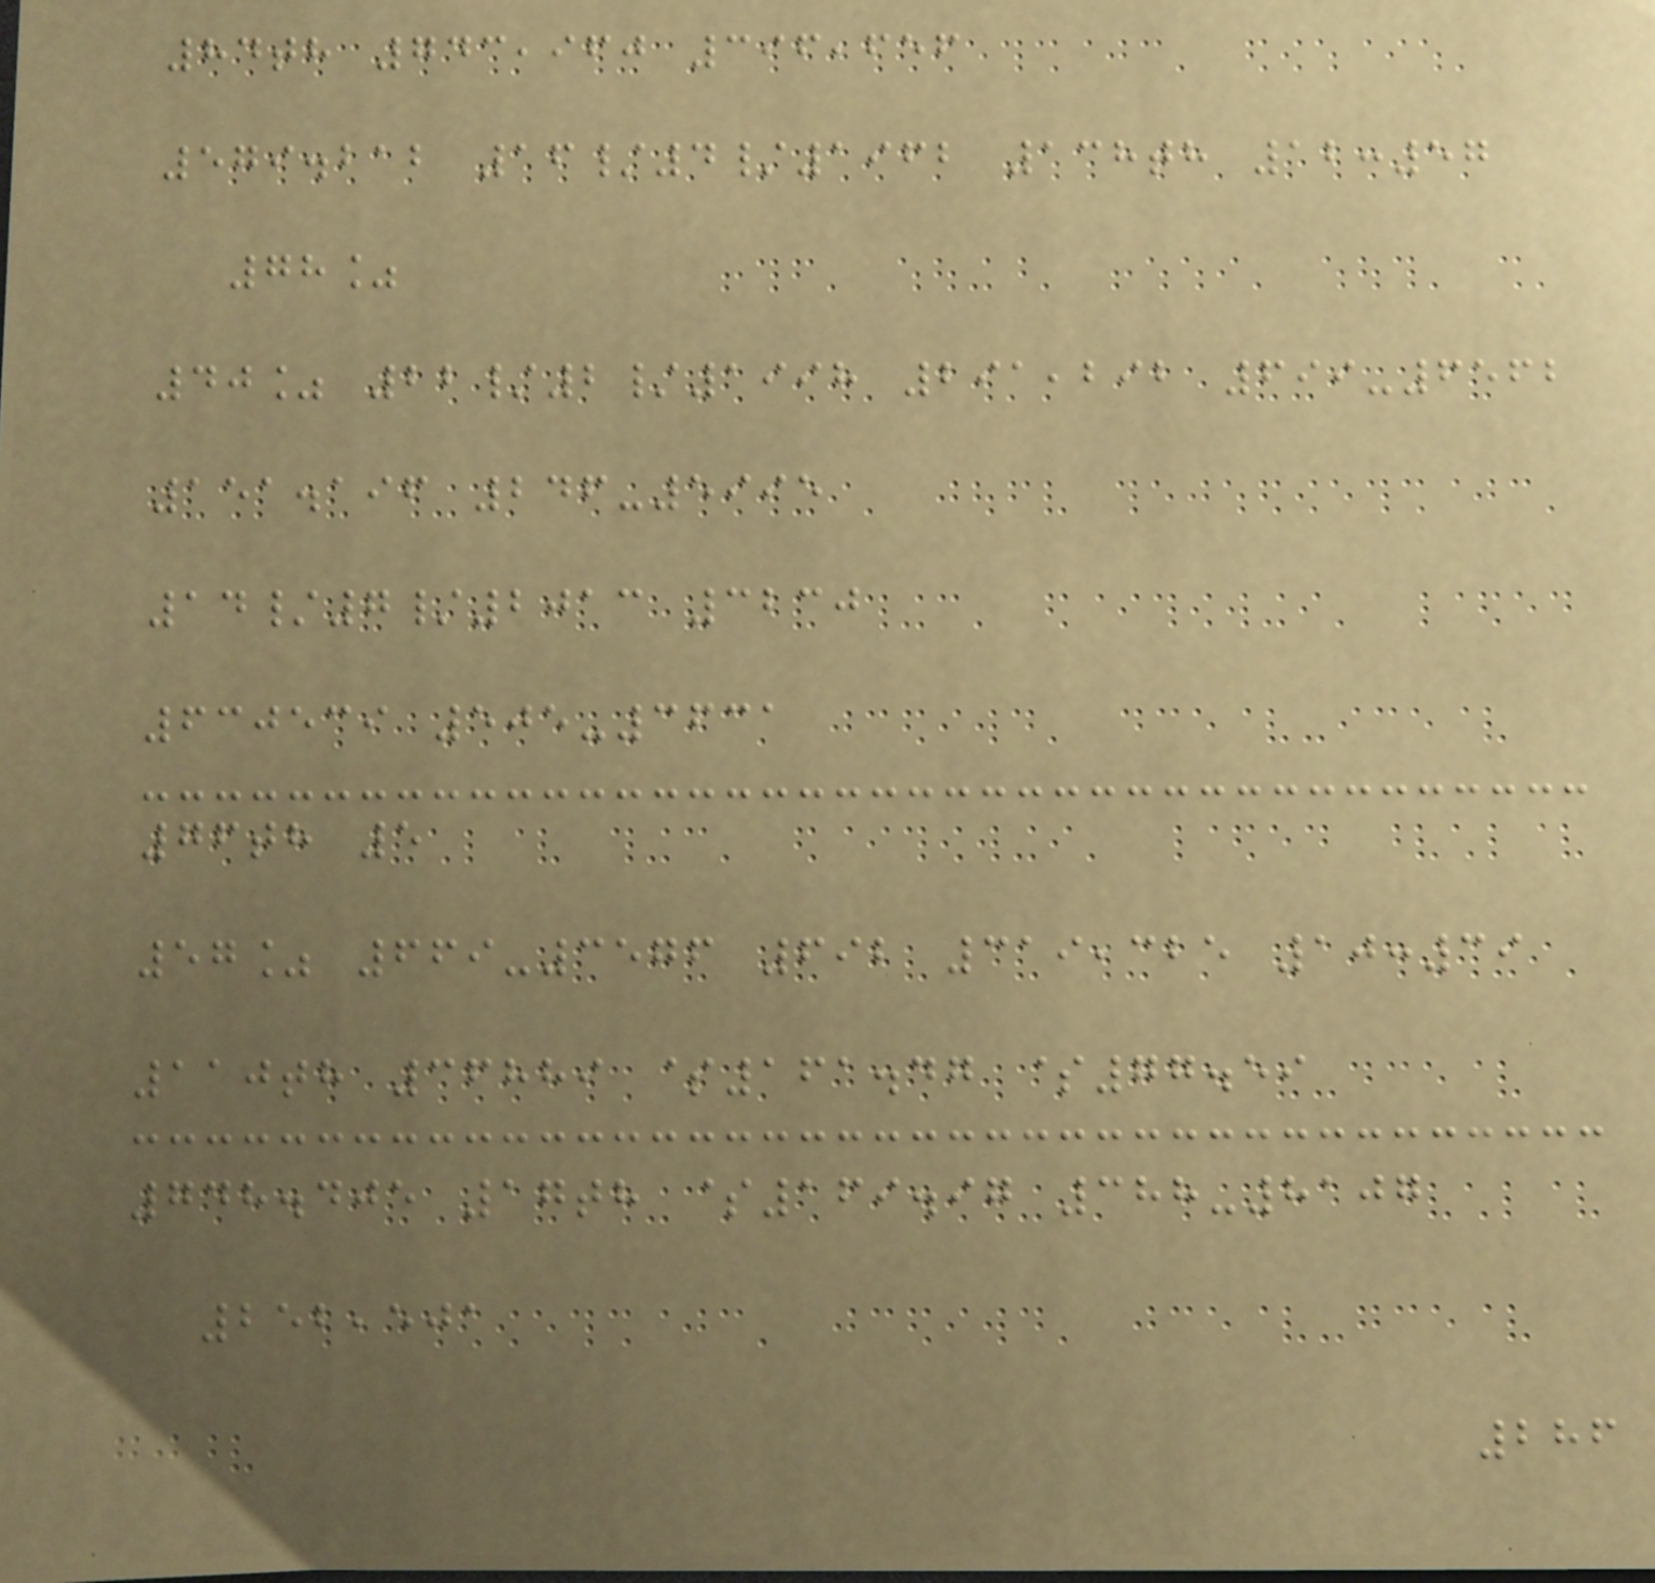84th 743,960 396,656
579.212 16/4/1962 138th 12:57
78%
40% 22/2/1998 291,292 699-6562
151.196 246-5995
14/7/2013 3230
630539 505-3631
76th 5
57% 669-3576 692 319,325 10:39
110th 36889 $161.47 $77.59
748.405 17th $169.97 388-8107
252,501
286
